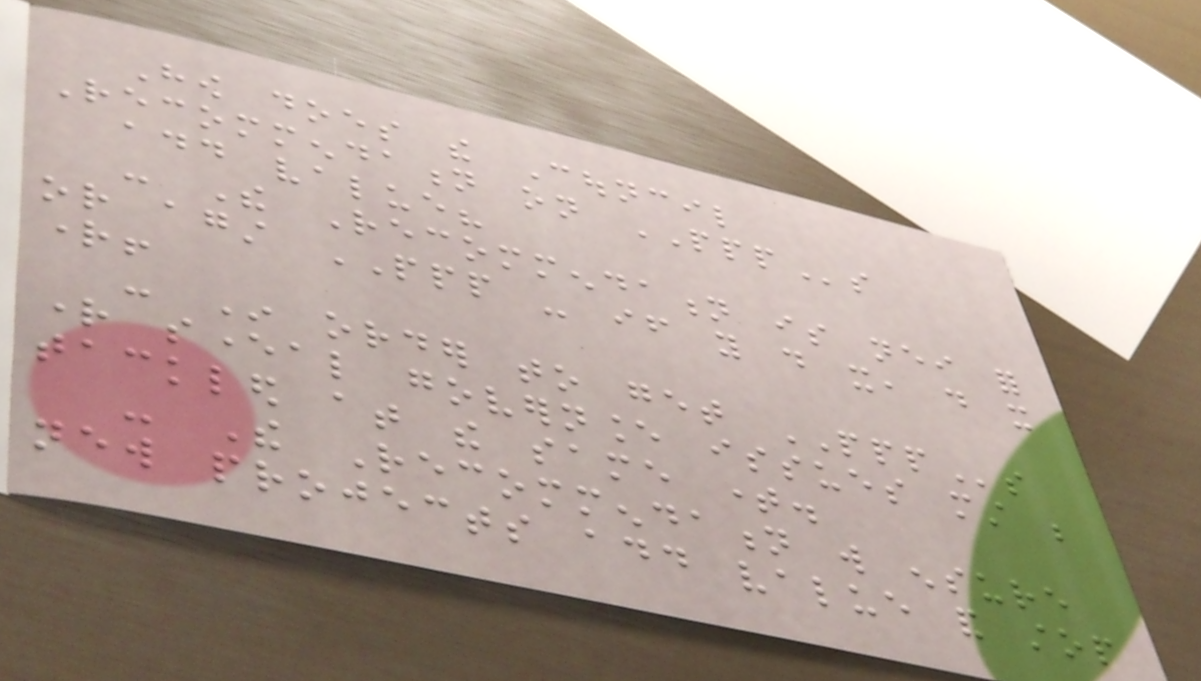How does the Council
Recommendation on PPPs
add value?
- The Recommendation is neither for
or against PPP - if you do it, do it
right!
- In order to get PPPs
right several governance issues must be
tackled at the same time.
- The Recommendation will ensure
new projects add value and stop
